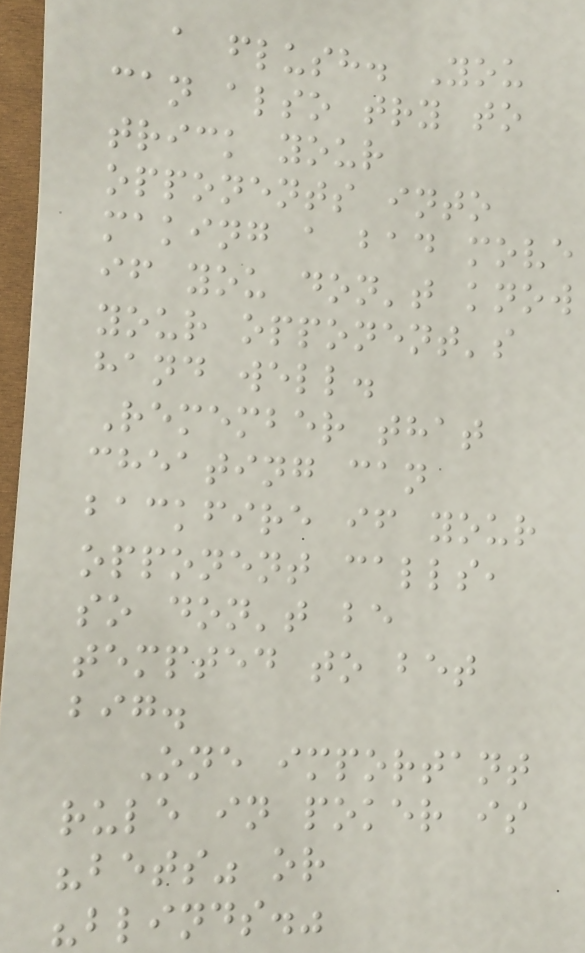a flush. You
can also try to
trick your
opponents into
making a bad move
if you don't know
your opponent's
hand well.
Remember that
cheating can
backfire if your
opponent calls,
so don't be
tempted to bet
big.
One important
rule in poker is
"bets" or
"blinds."
